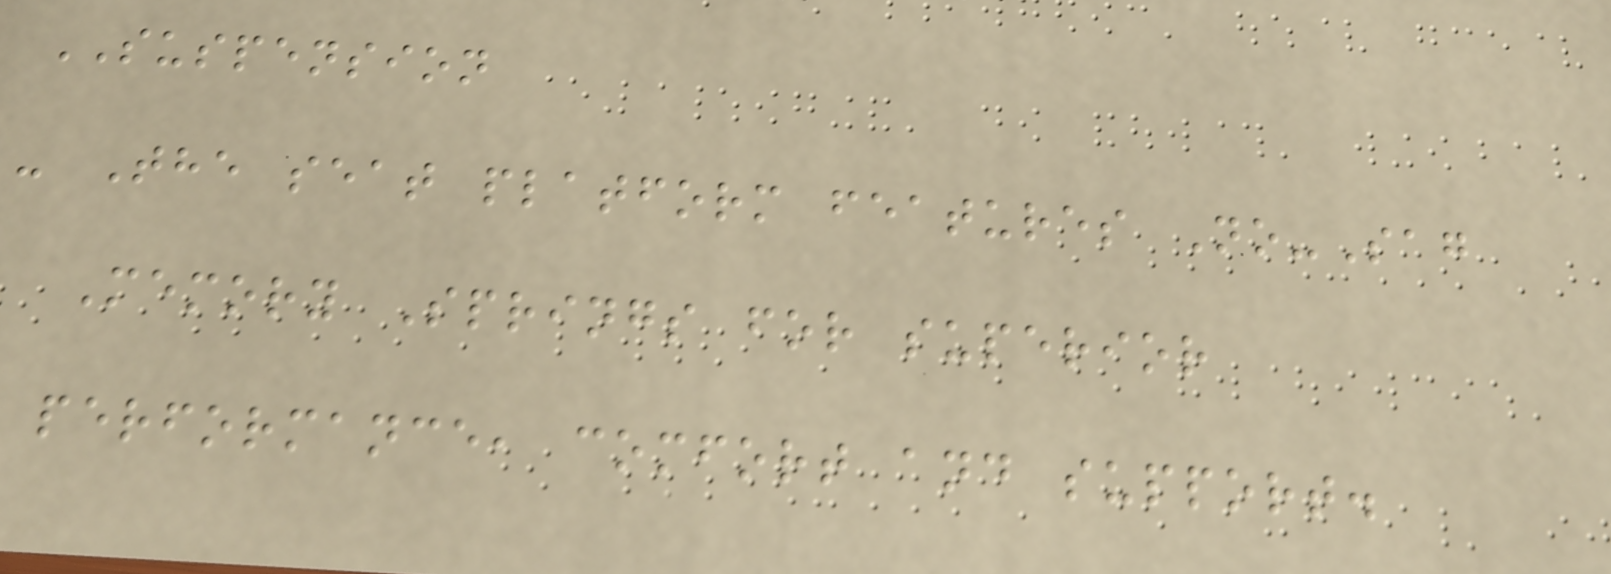SUSPENSION
- The seat platform features No-Sag
Memory Springs for superior
performance, comfort and support.
